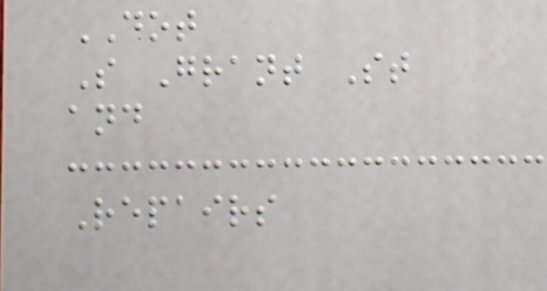DOT
S Grant St
and
Repairs
